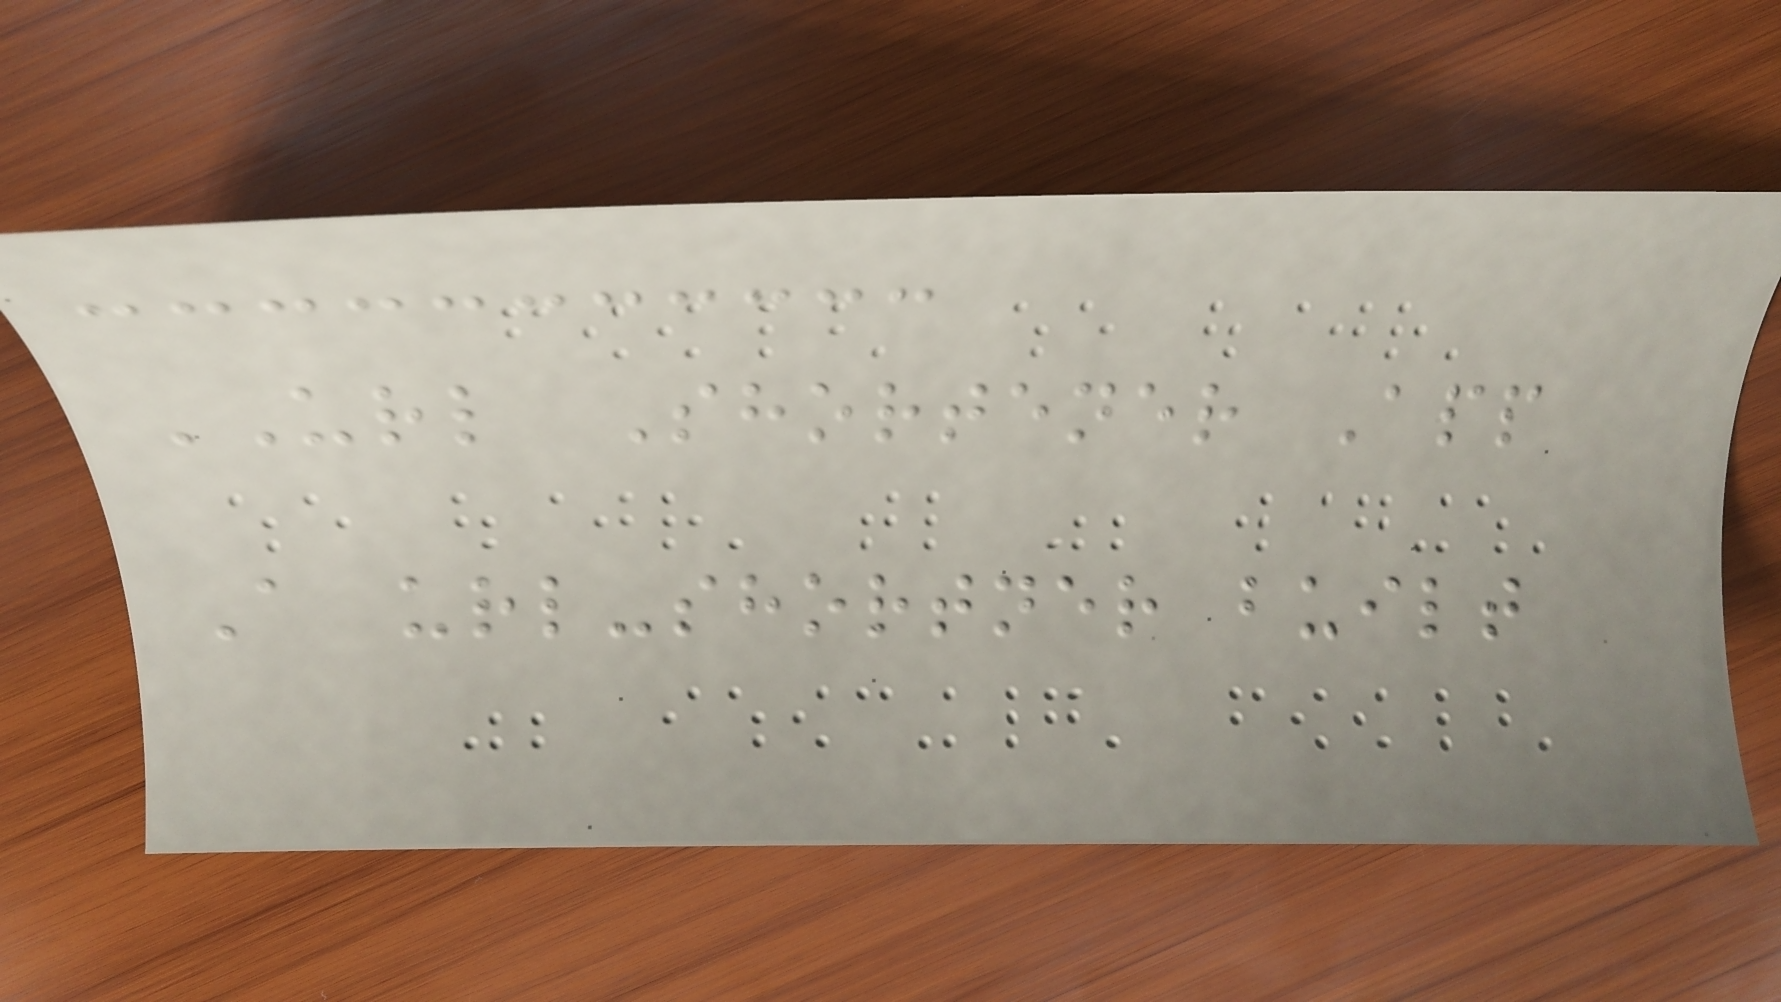URL Shortener App
A url-shortner built
